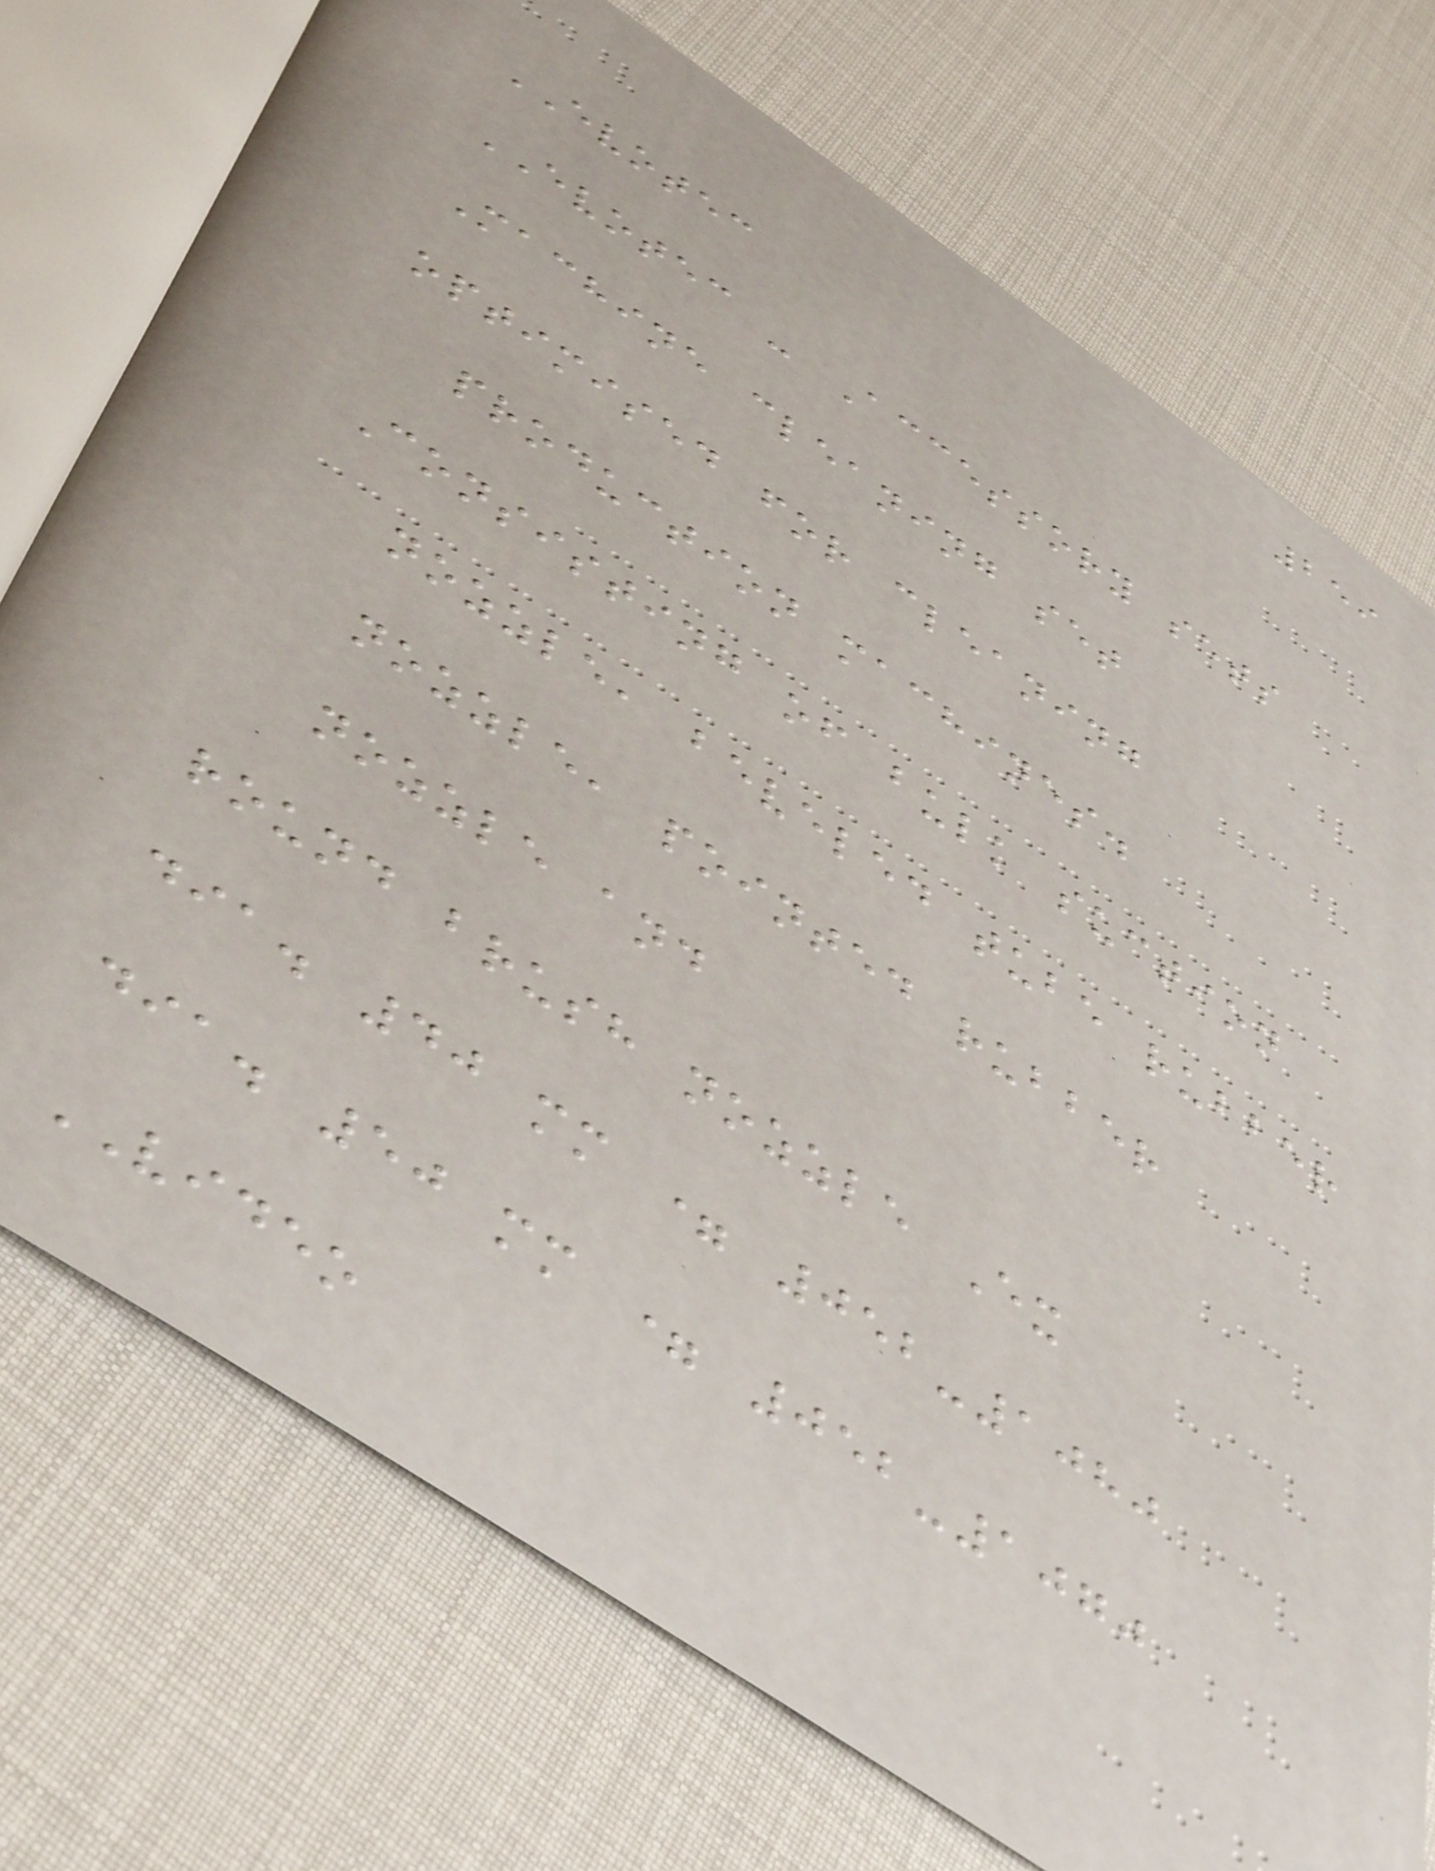259
EVOTEC
EVOTEC - Accessory sets
Machine cleaning set
optimised for cleaning
production machines.
Consisting of bulk suction
nozzle, beveled tube rubber
nozzle, pointed rubber
nozzle and
round brush nozzle Ex
dia. 40 mm = 052-1080
dia. 50 mm = 052-1070
VIDEO
